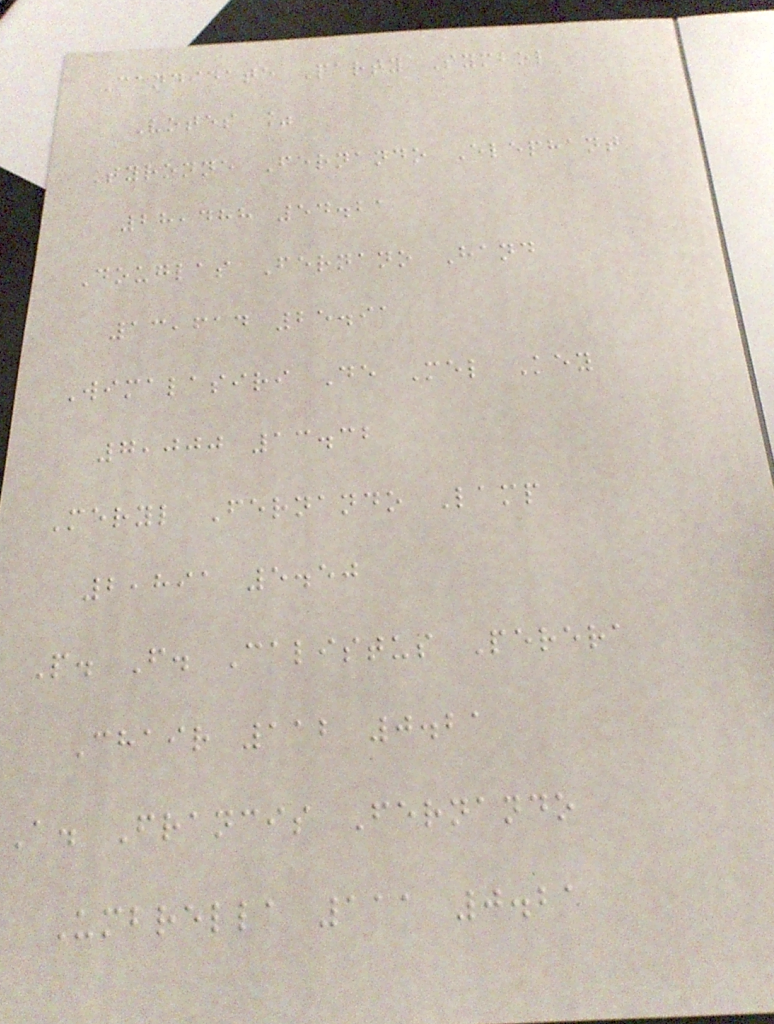Candidate Party Symbol
Votes %
Tyronne Fernando Elephant
28,488 54.21
Douglas Fernano Hand
13,614 25.91
Wimalasiri De Mel Key
7,000 13.32
Meryl Fernando Lamp
2,891 5.50
P. F. Calistus Perera
Chair 112 0.21
A. Francis Fernando
Umbrella 111 0.21
